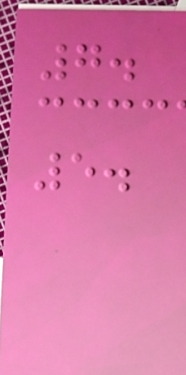7.
5.
